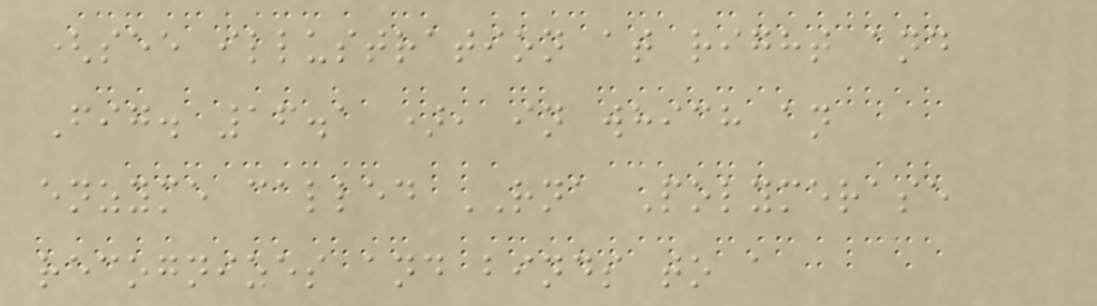(see illustration at right and
Fig. 16.1 ), in which an
enzyme called RNA Polymerase
recognizes and binds to a
